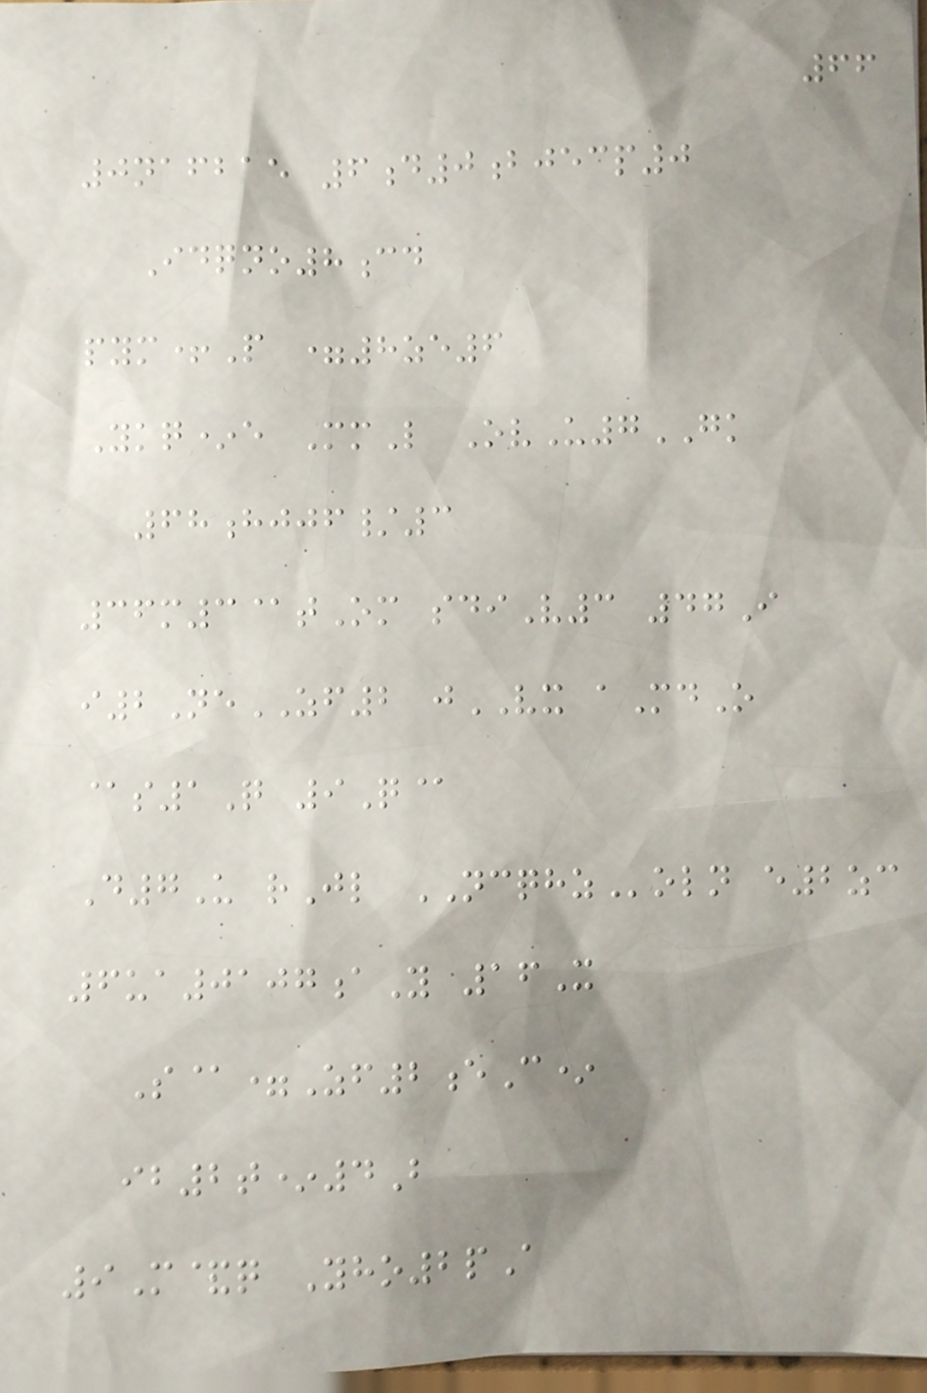66
0nafbae 6d0bjecp0
Idqno8cd
pym+P =8ze6
Ykq*e MmL OvU7GK
68hjjf/3
36m3@tOm sdiV3 47I
i2NeZF2 jVX aMdO
@s1Q 9Q@
D7U rJl NCQHZoln e2zc
6ua0107aY 16X
S@=Zf2eC*
ib2t*4B
9M&q Yho2pA
